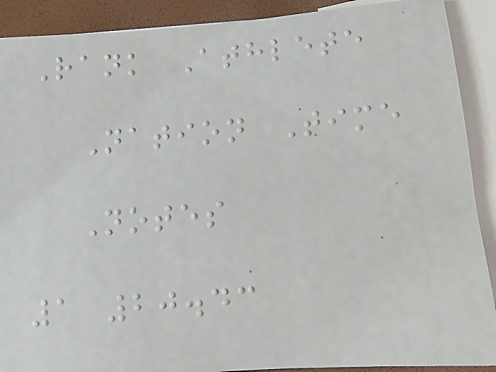Rank Athlete
Nation Time
Notes
1 20.43
